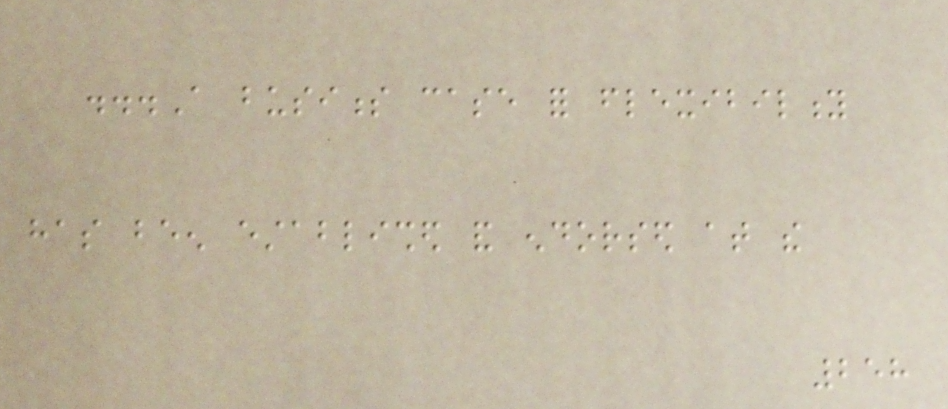...A business case for flexibility
has been established and endorsed at the
258
